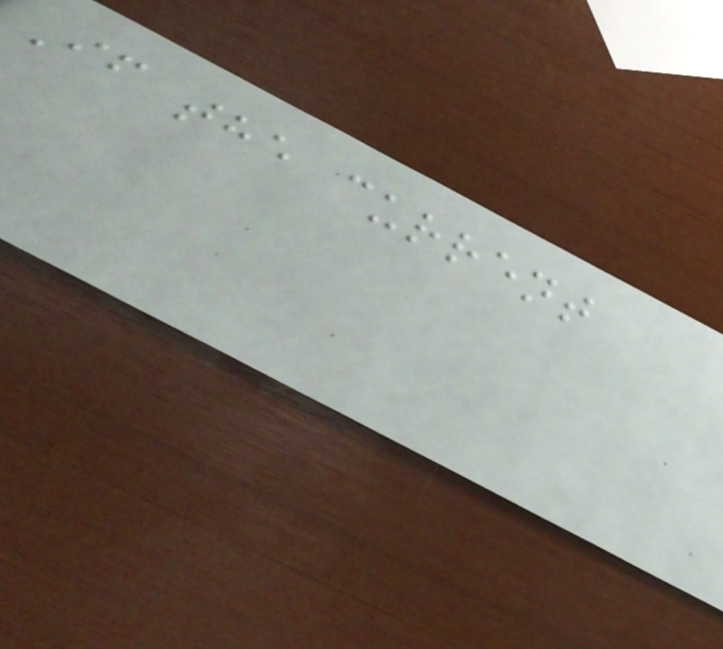If the current
